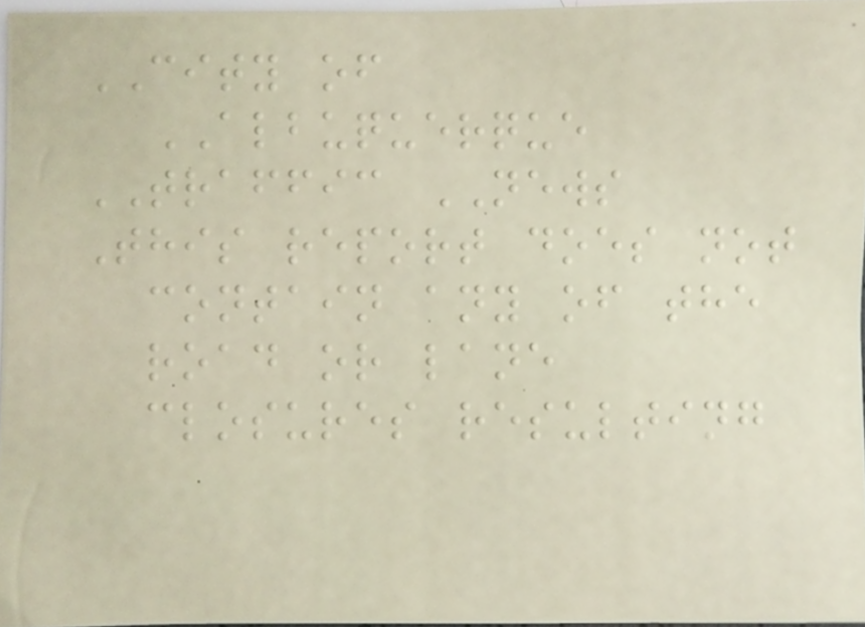CITY of
ALBUQUERQUE
TRAFFIC NEWS
This report does not
contain any of the
road or lane
closures resulting
